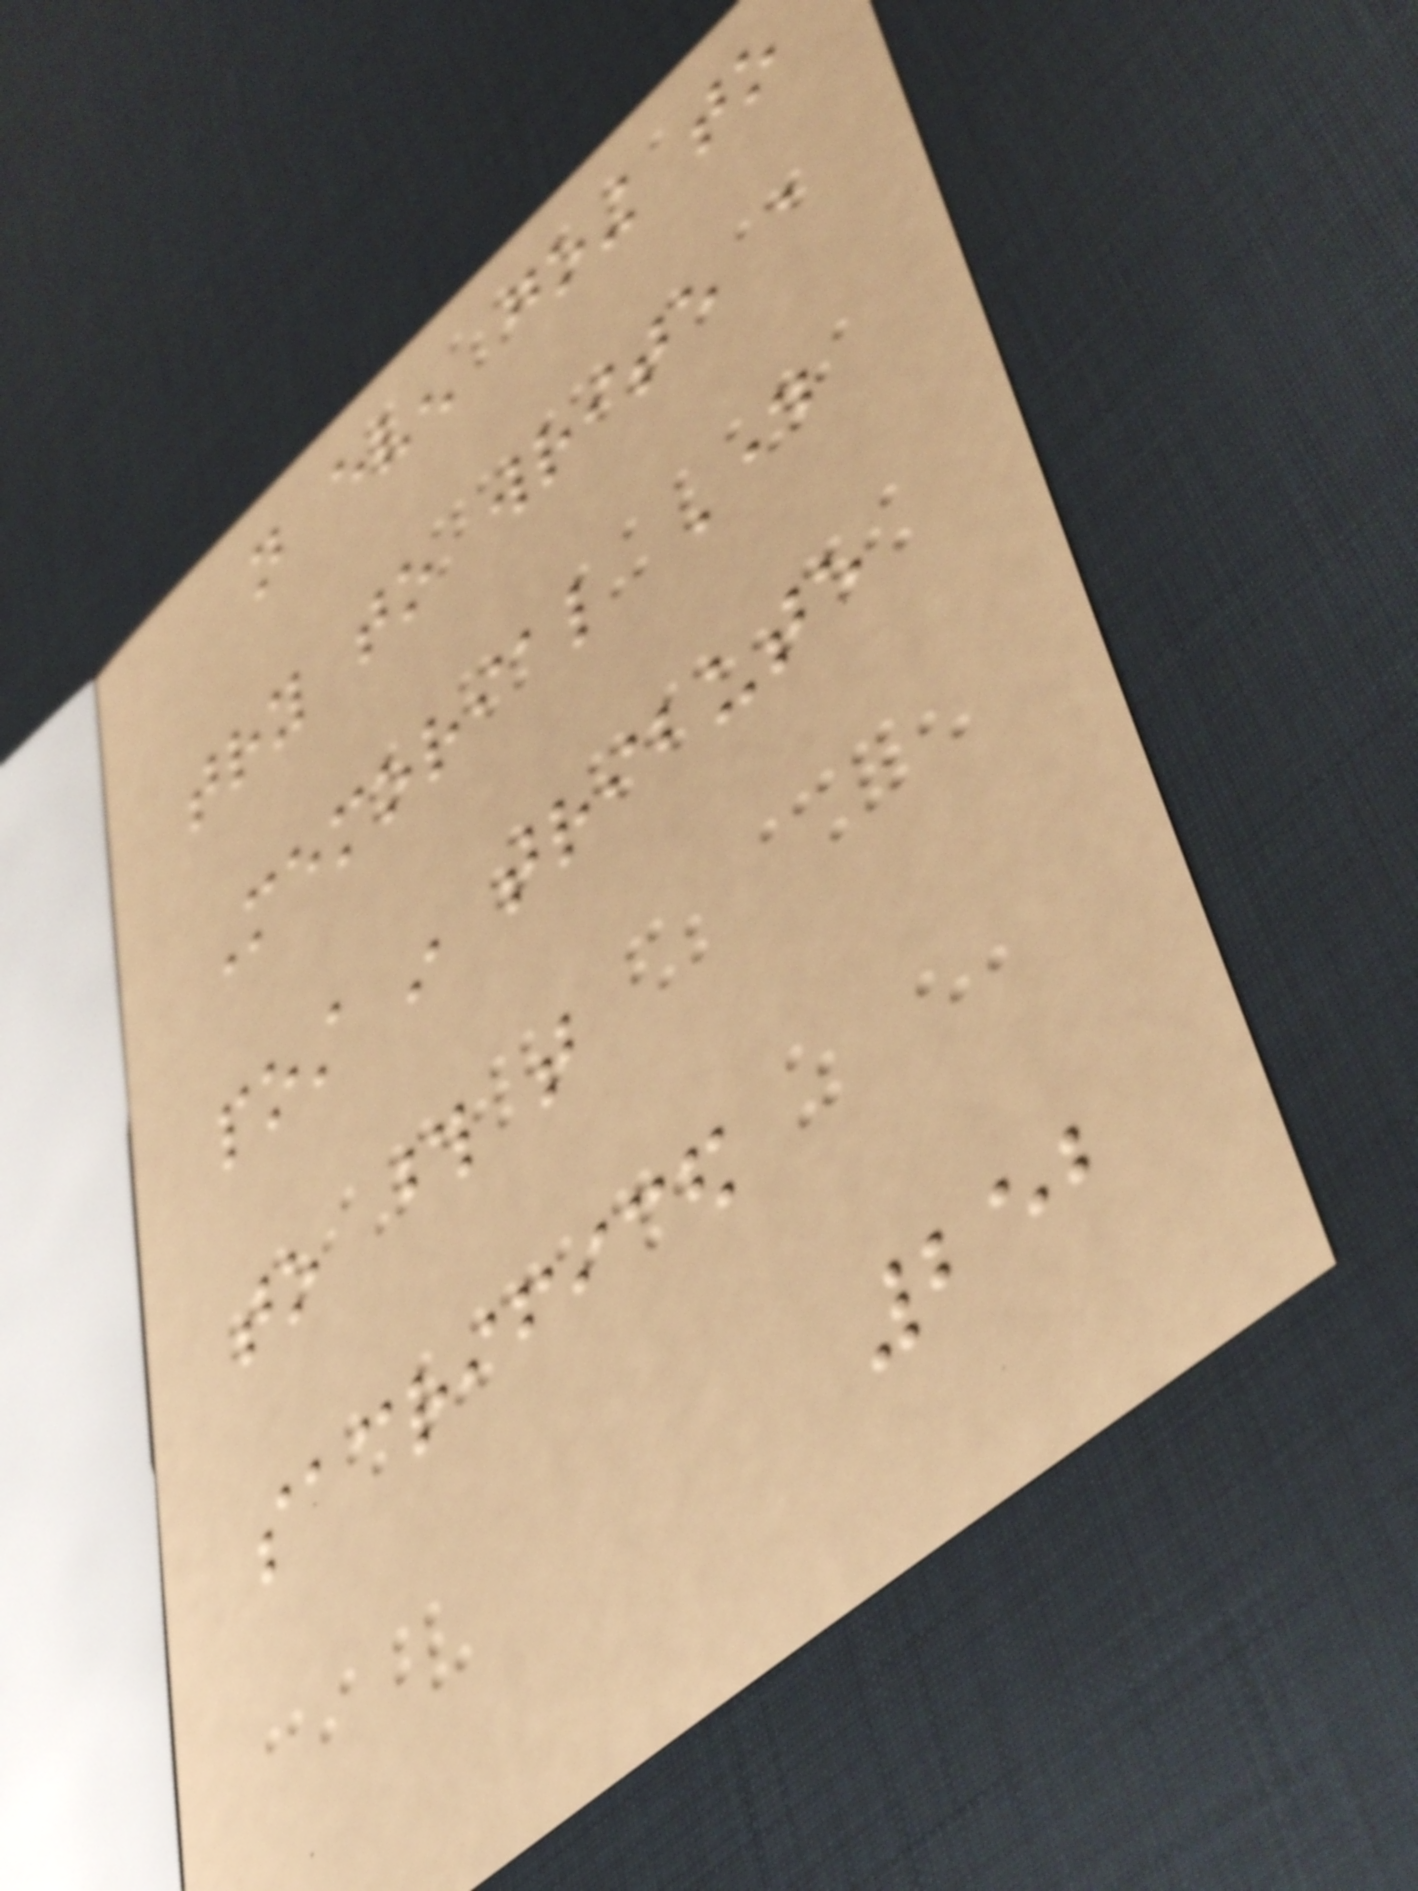not even going to
try to write a
Memorial Day
post in tribute
to those that
sacrificed
252
